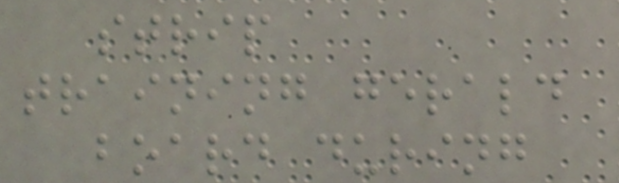strip
training gerald
board during
